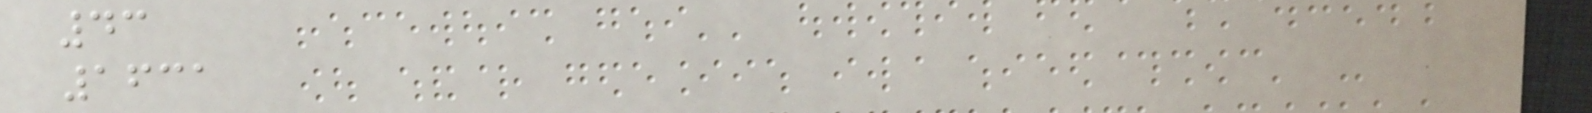43
1631
